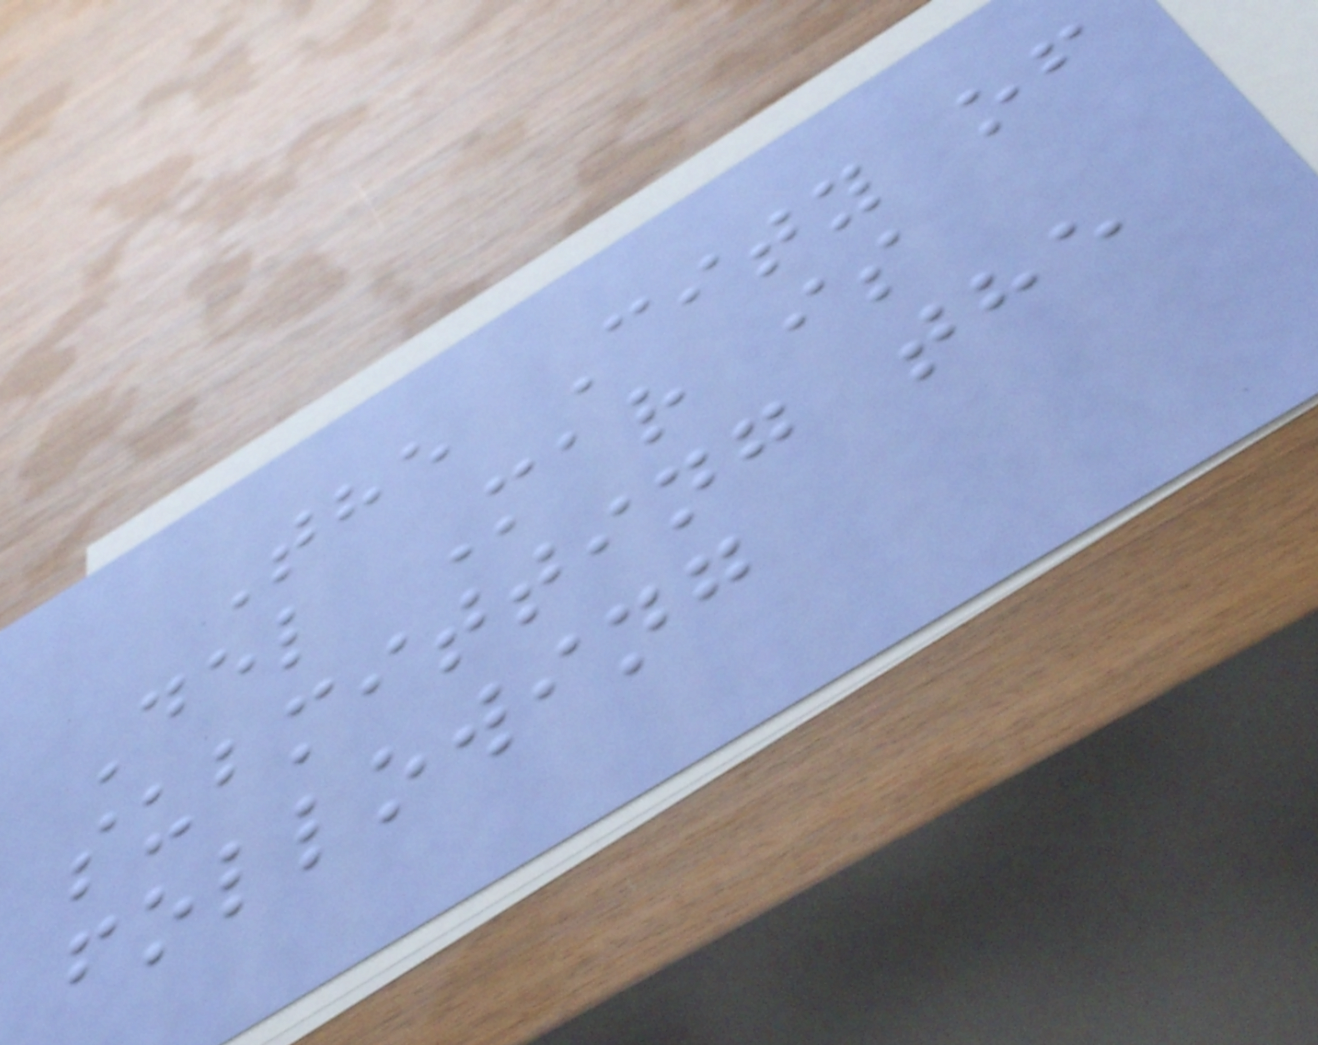The City of
Del Mar is
submitting the
following
